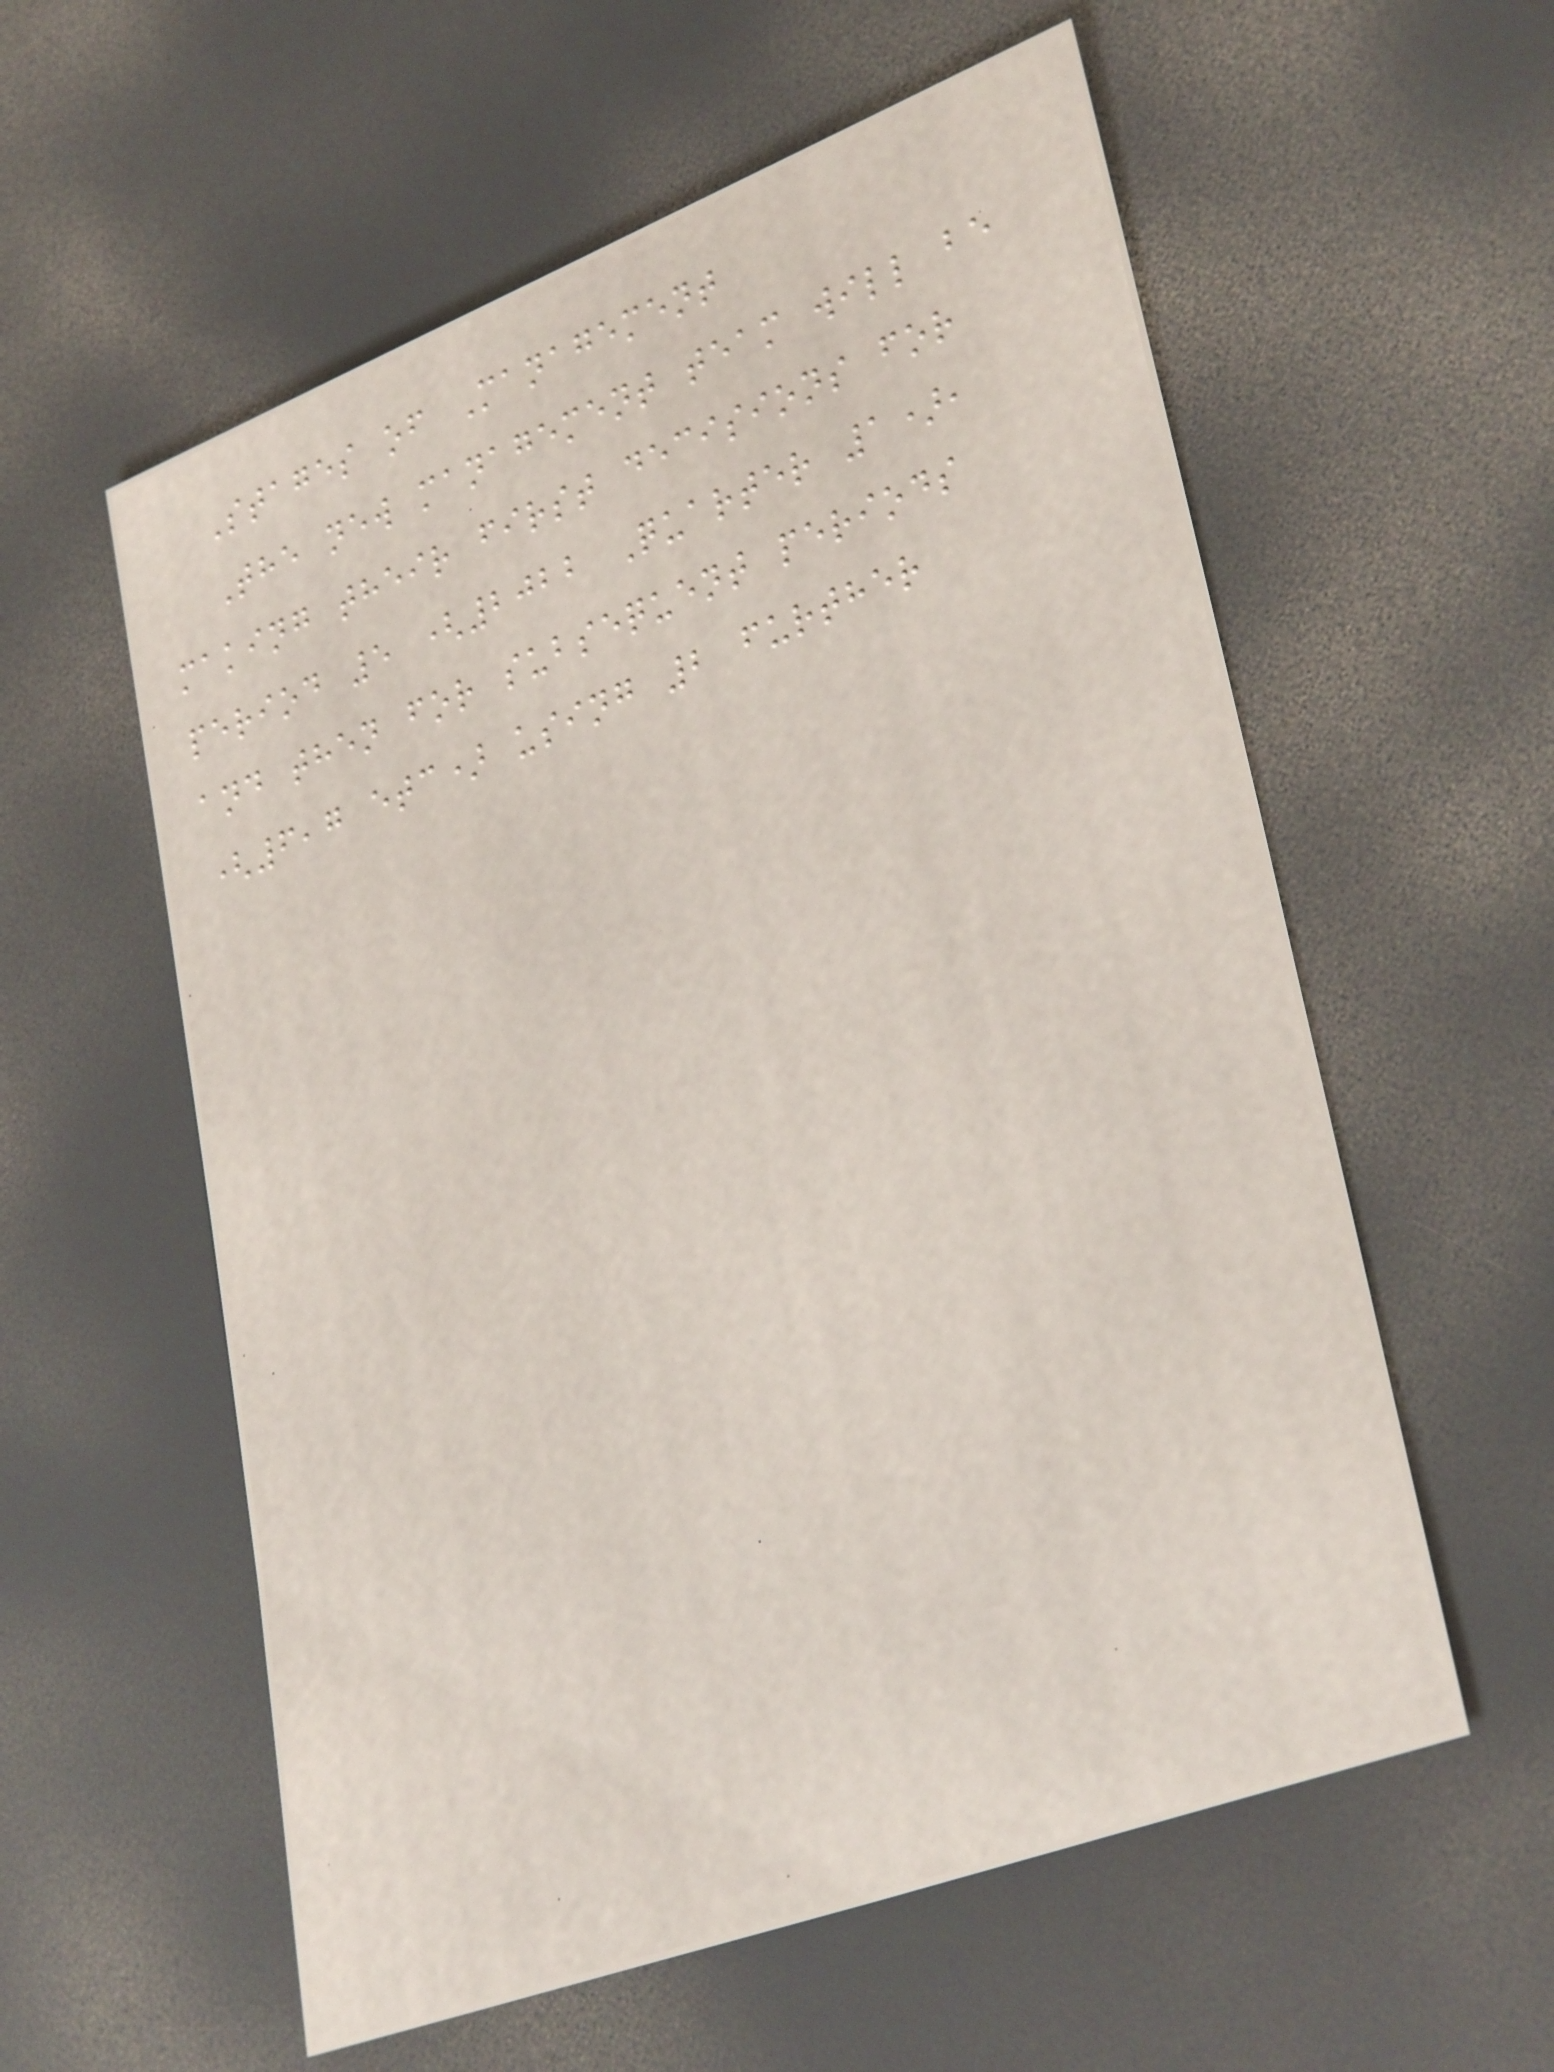Stages of Management
The new management team will be
making their first decisions for
period 5 (2022 Quarter 1),
and then for subsequent periods
(6,7 etc) using 2 further
